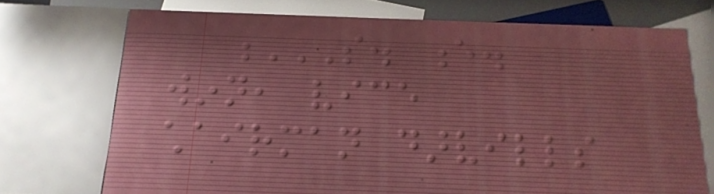S. E.
WINN, VICE
CHAIRMAN DARVILLS
